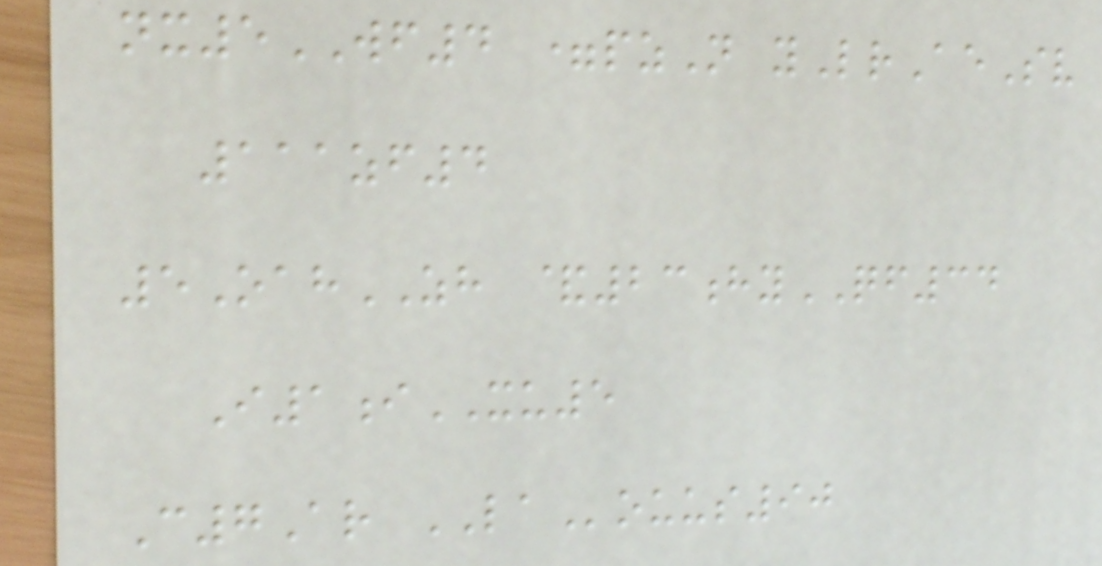nx5WF4 =pzN yLrAeSv
111zf4
5OahZH &23hyQF34
I1iXU5
C7Ar LAouus90
